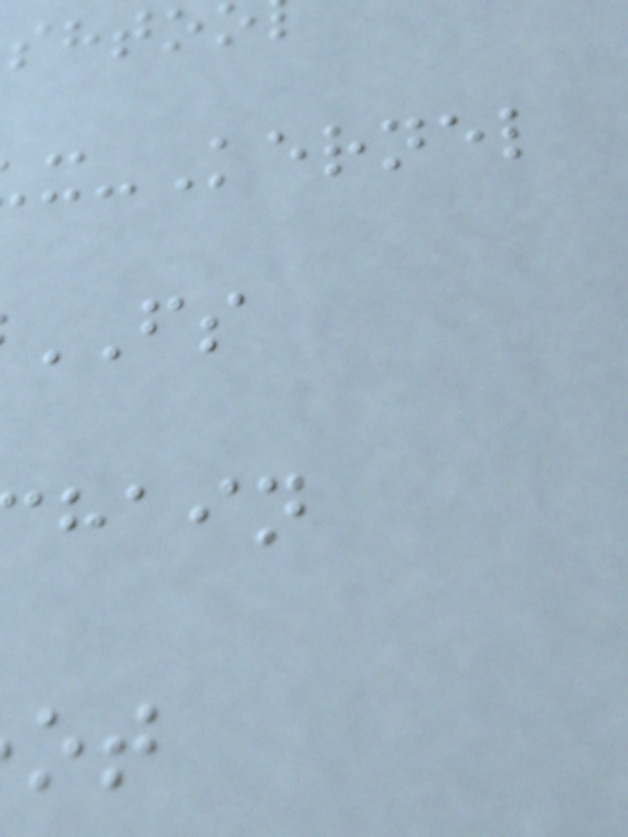x-Kernel
FS
hain
